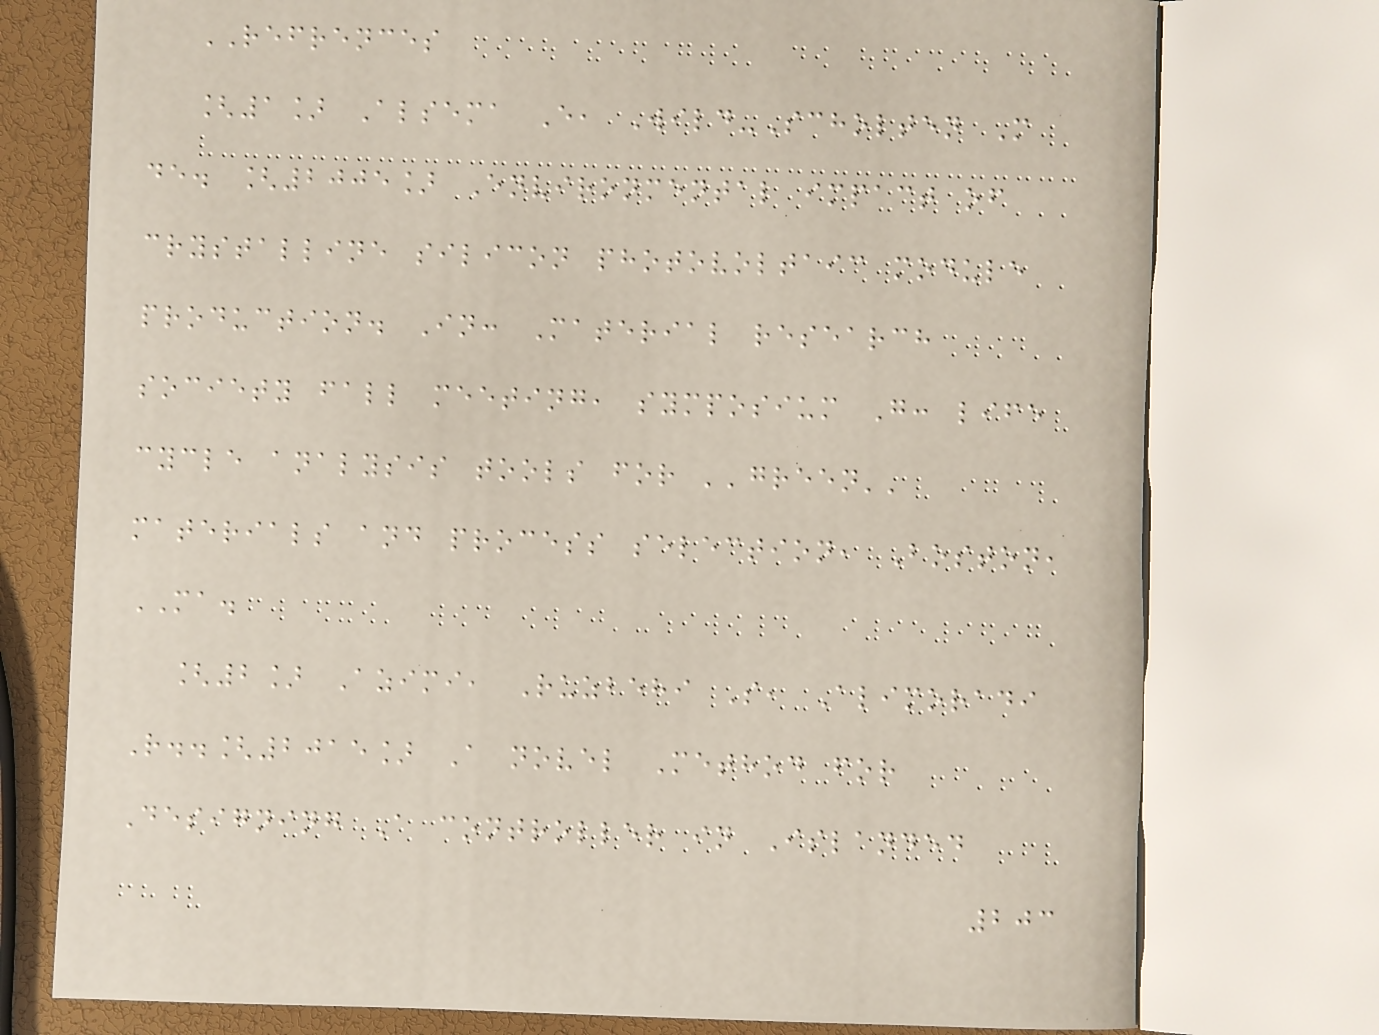REFRENCES
[1] Alsema E, Wild-Scholten M
de. [2005] Environmental impact of
crystalline silicon photovoltaic module
production. In: Material research
society fall meeting, symposium G: life
cycle analysis tools for ''green''
materials and process selection, Boston,
MA.
[2] Azimi, Ruzbehi S, Alimoradi
R..[2015] A novel Method for
Designing A controller in Islanded
203
